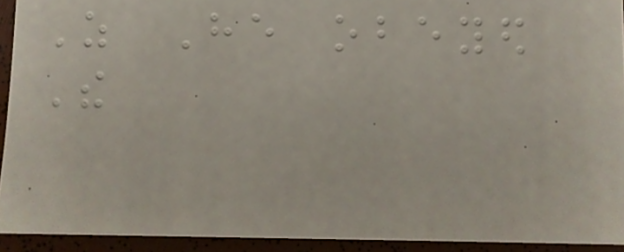As He obeyed
The
